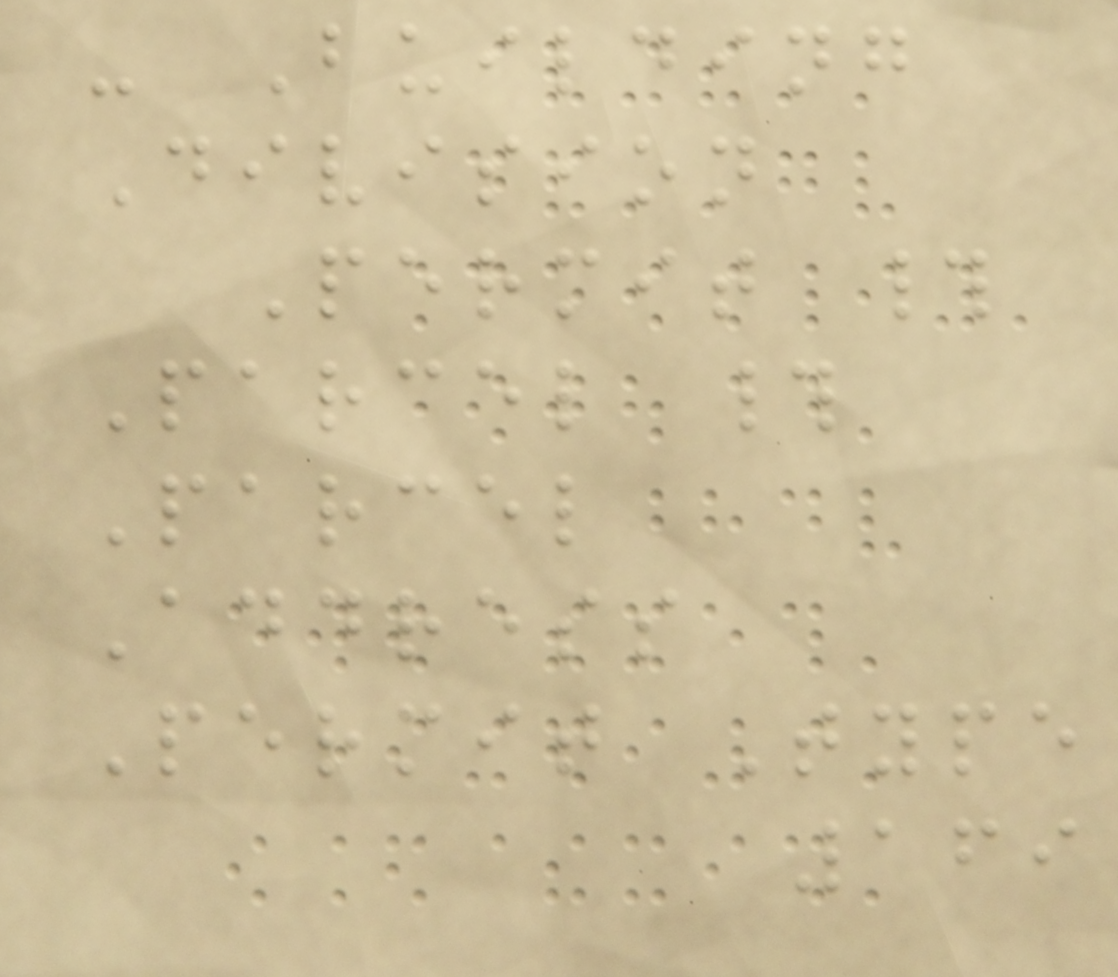- Building
Division
Permit #
Parcel #
Parcel
Address
Permit Type
169
